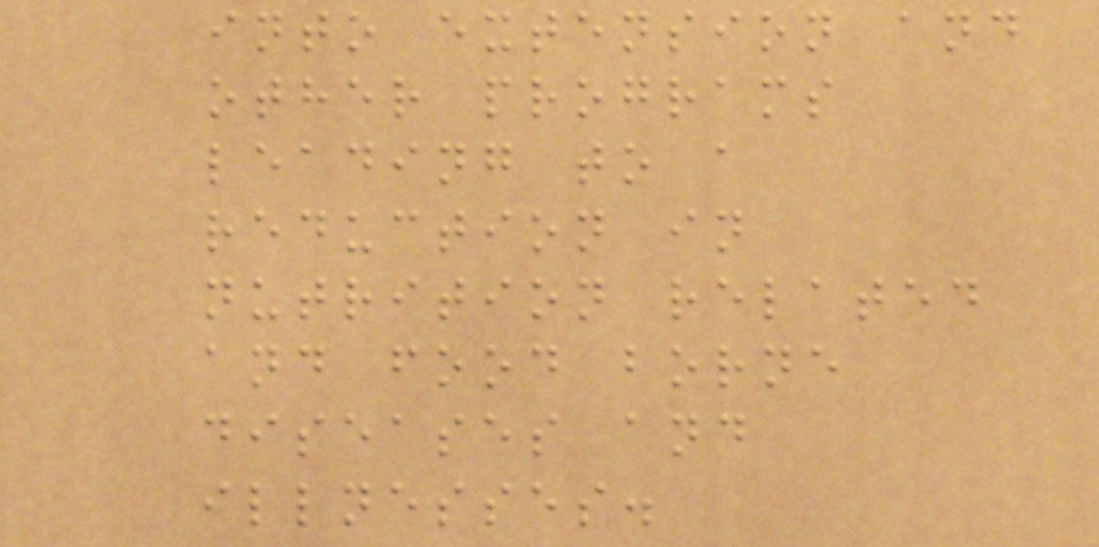into extension and
other programs
leading to a
reduction in
nutrition related
and food borne
diseases and
illnesses.
